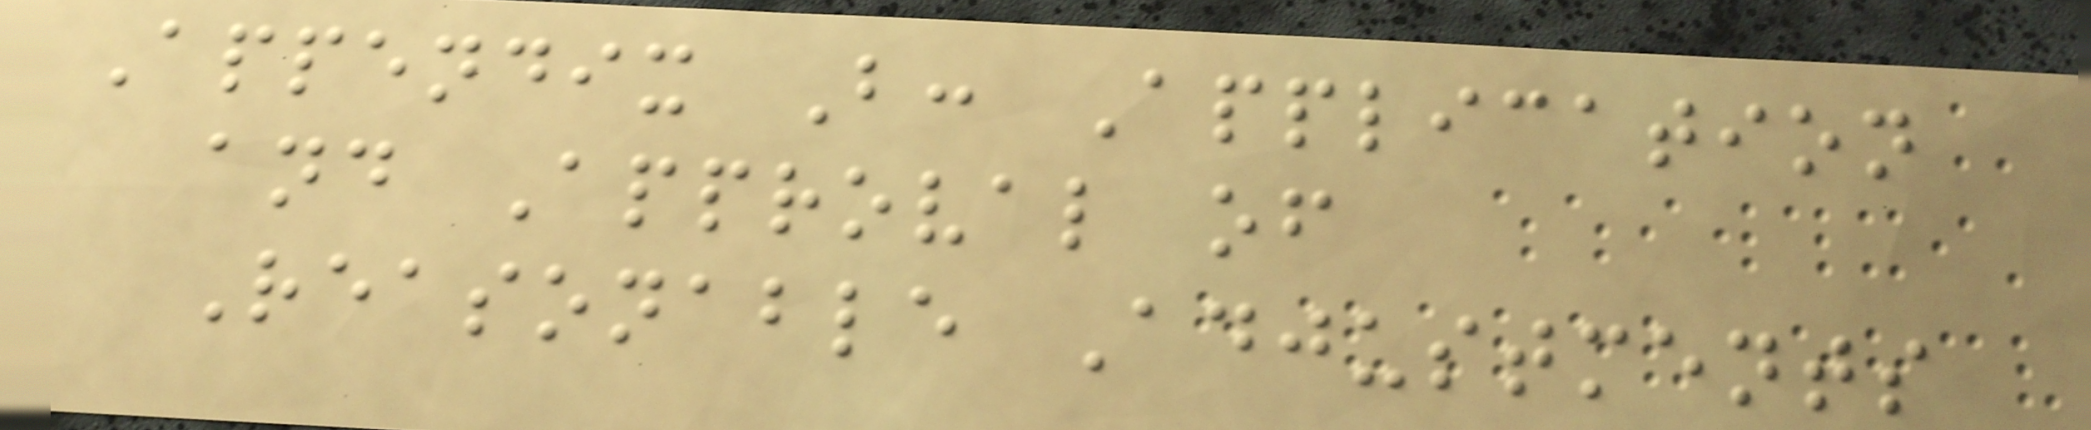Appendix B: Application
and Approval of
Reasonable Adjustments
